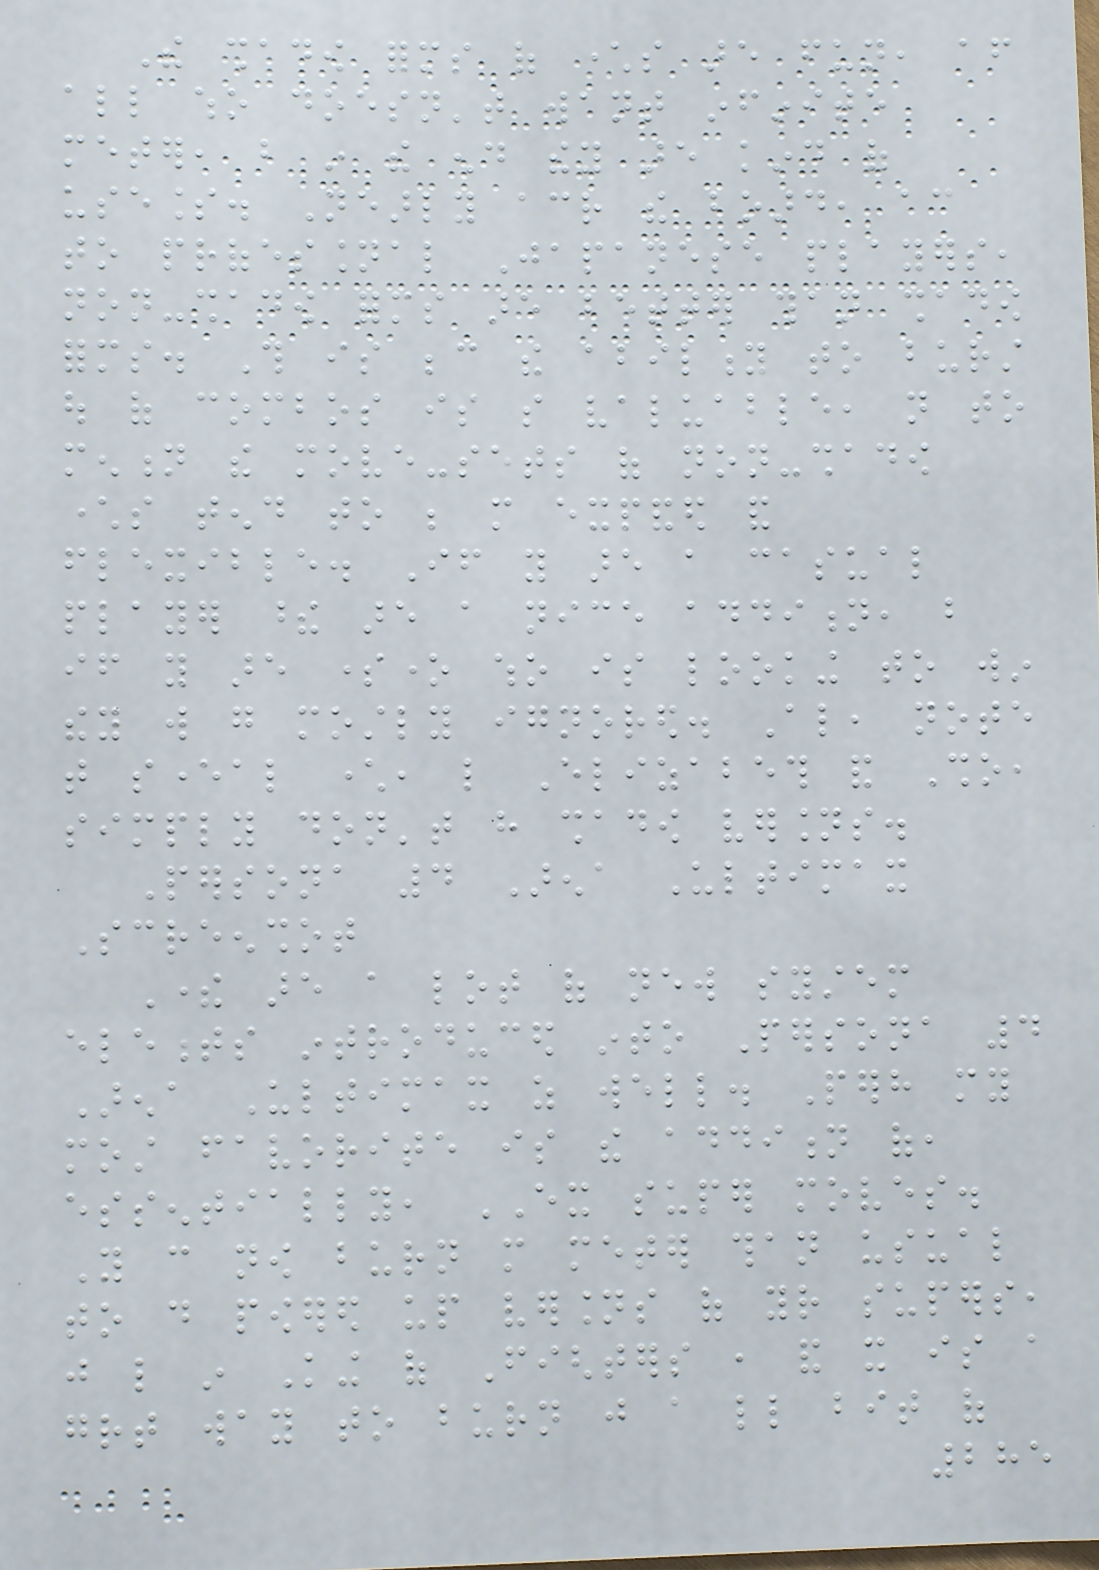The shadow forms of characters are fun, after
all who doesn't want infinite
meter, but in the end they are kind of
useless. Nearly across the board, according
to professional Japanese players,
non-shadow forms are better than shadow
forms. This is because the ability to burst
out of combos is so valuable, not to
mention the move-sets of non-shadow
characters tend to be more expanded and
flexible. If you are a casual
player these are a nice addition, but
if you are someone who is looking to win
they will go mostly ignored. Also, note
that several character, like Elizabeth and Sho,
simply don't have shadow versions.
Persona 4 Arena Ultimax
Screenshot
There are a lot of new system
elements introduced into Persona 4
Arena Ultimax as well. Perhaps my
most favorite is the addition of,
essentially, EX super moves.
You can now burn more meter than usual
to do powered up versions of your supers,
just like in King of Fighters , and it is a
great way to burn just a little bit of
285
